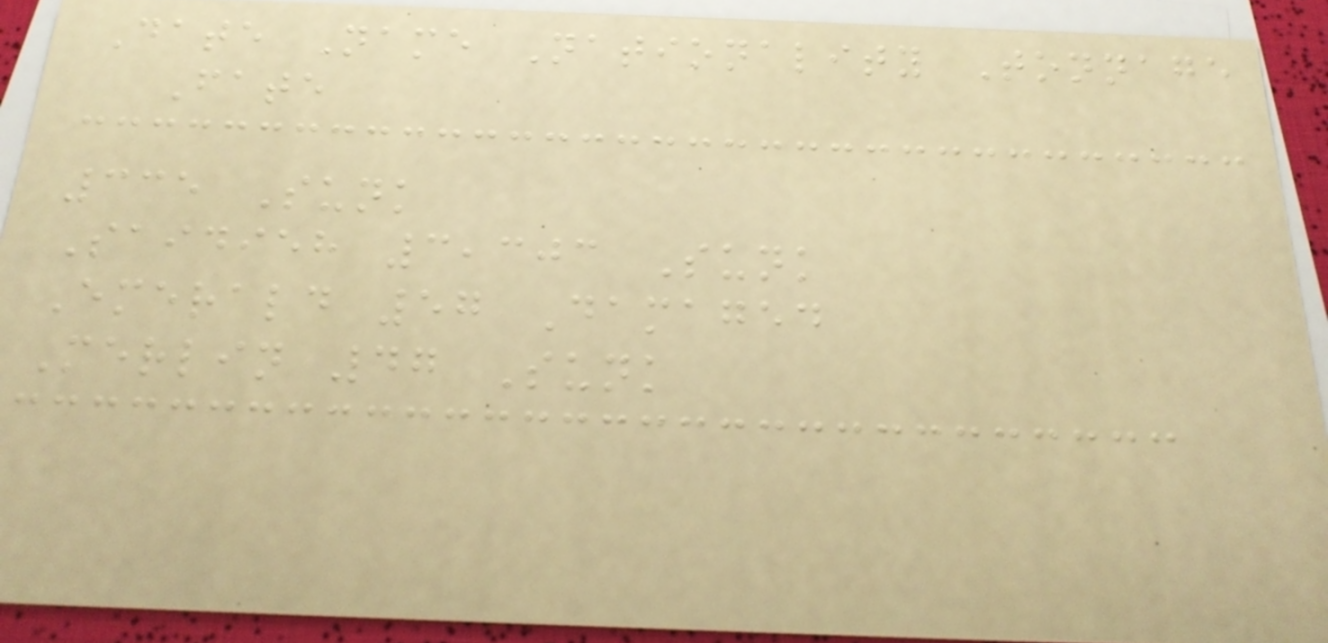Date Name Nationality Tonnage
Fate
335 Sunk
Saidieh 3,303 Sunk
Emerald 57 Damaged
Merlin 47 Sunk
